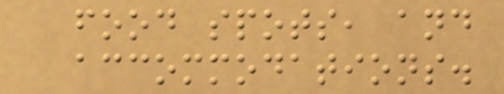food spots, and
accommodations.
